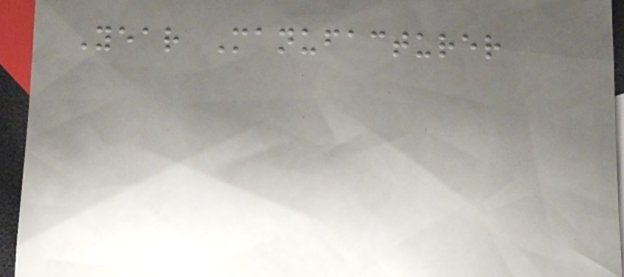Year Manufacturer
